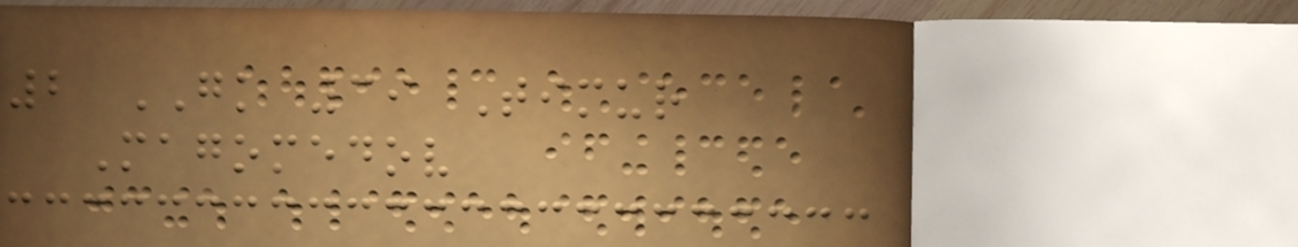2 GK 39 Timur
Magomedov
